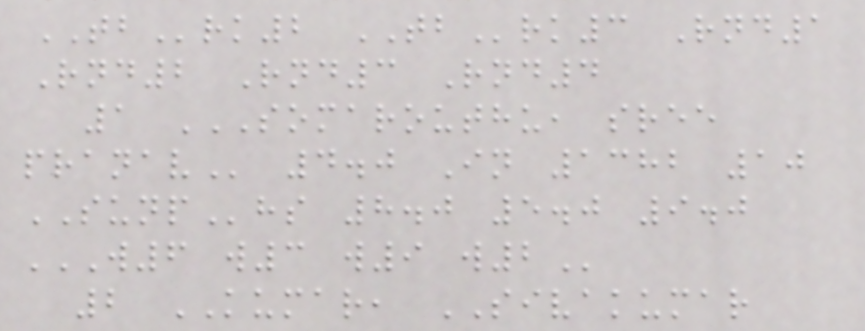TBrk2 TBrk3 Rnd1
Rnd2 Rnd3 Rnd4
1 SOMAROUTHU, SREE
PRANAV 4.0 In 1382 10
SUNPhs 8.0 5.0 9.0
W6 W3 W9 W2
2 KUMAR, SIVAKUMAR
